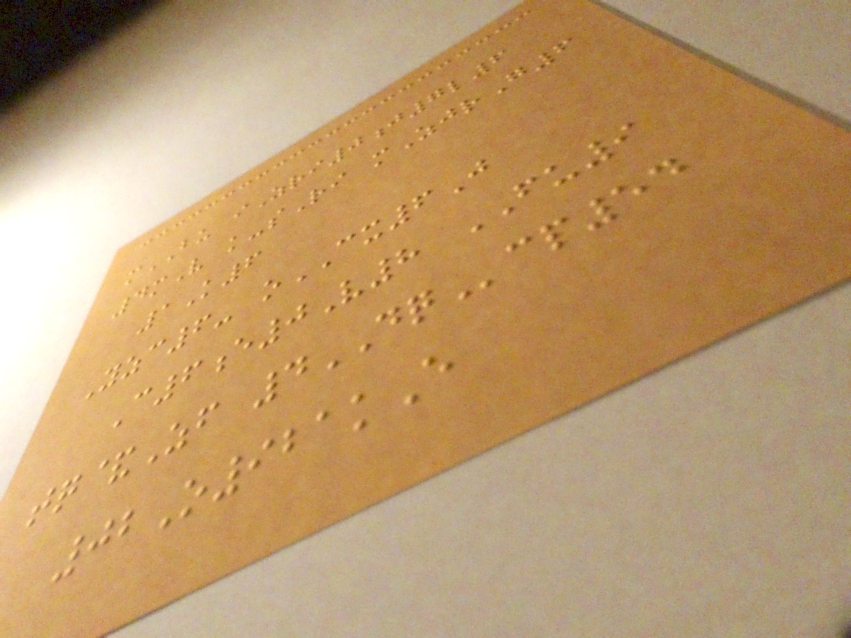mBU iZri0j7l6
4mV k-sRi mZjrG6
1K6
Yzc6- oCX6J
C6e0V8 FU9
tq&Zf 4DQcp54
02O921kE
